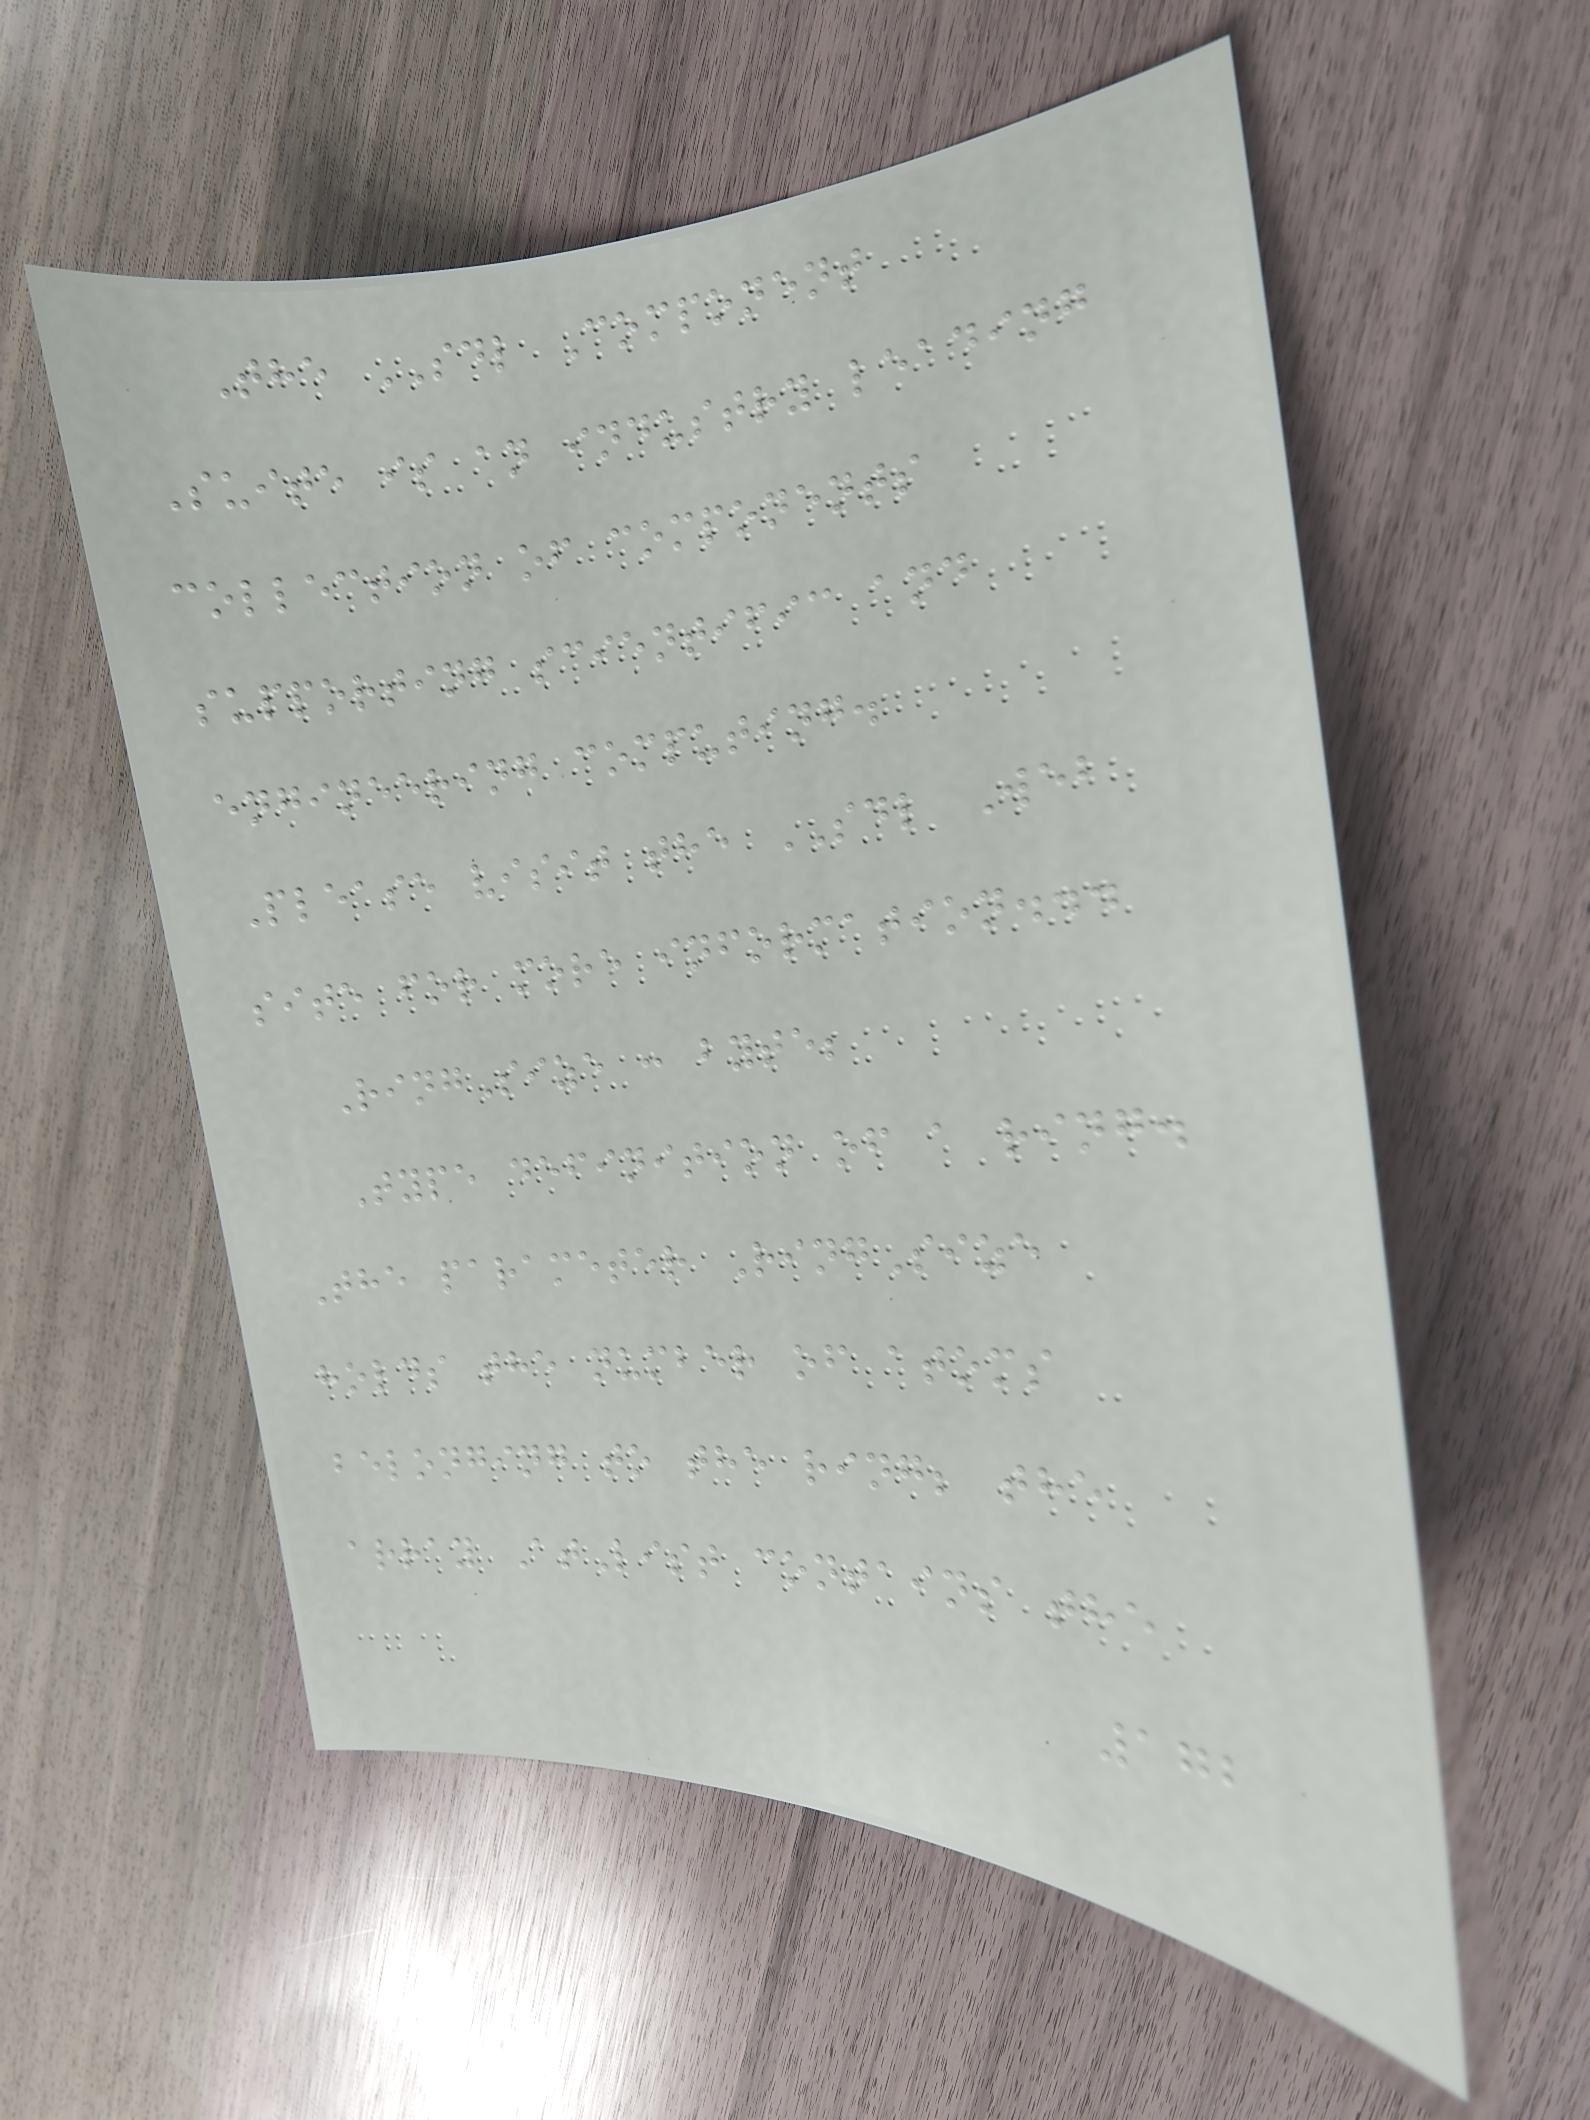The SDL Component
Suite is an industry leading
collection of components
supporting scientific and
engineering computing.
Please visit the SDL Web
site for more information...
RingSize : byte;
Type definition of a ring.
The parameter RingSize
holds the number of atoms
belonging to the ring; the
array AtList contains the
172
